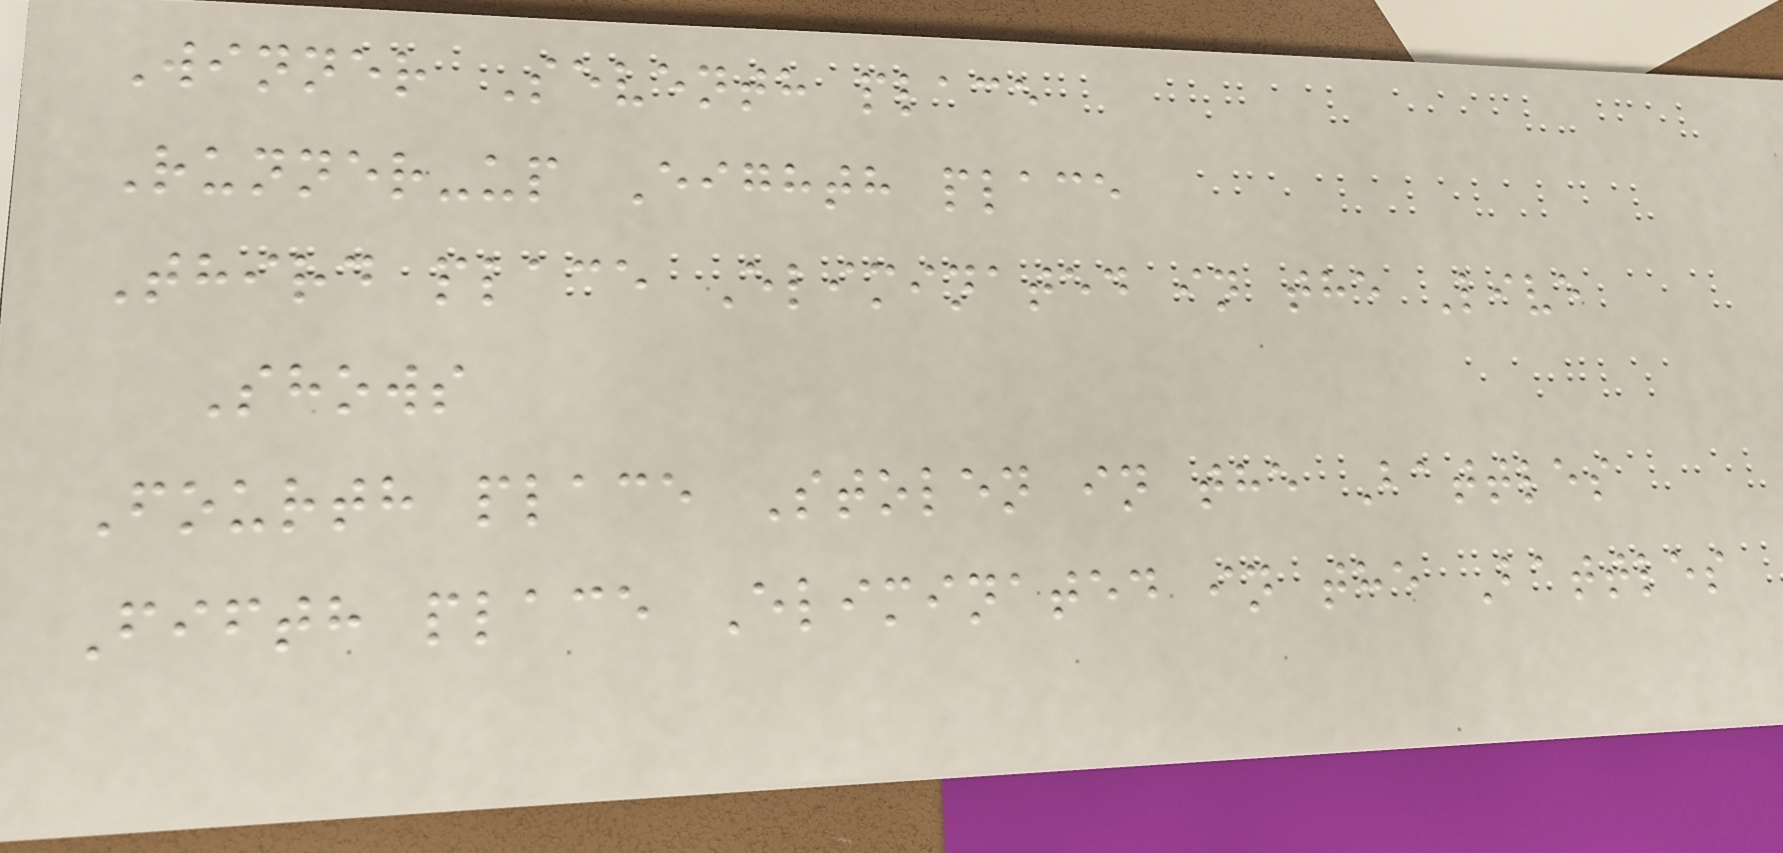Winner Seventh place
Runner-up Eighth place
Third place Eliminated in the Live
Shows
Fourth place Stolen in the Battles
Fifth place Eliminated in the Battles
